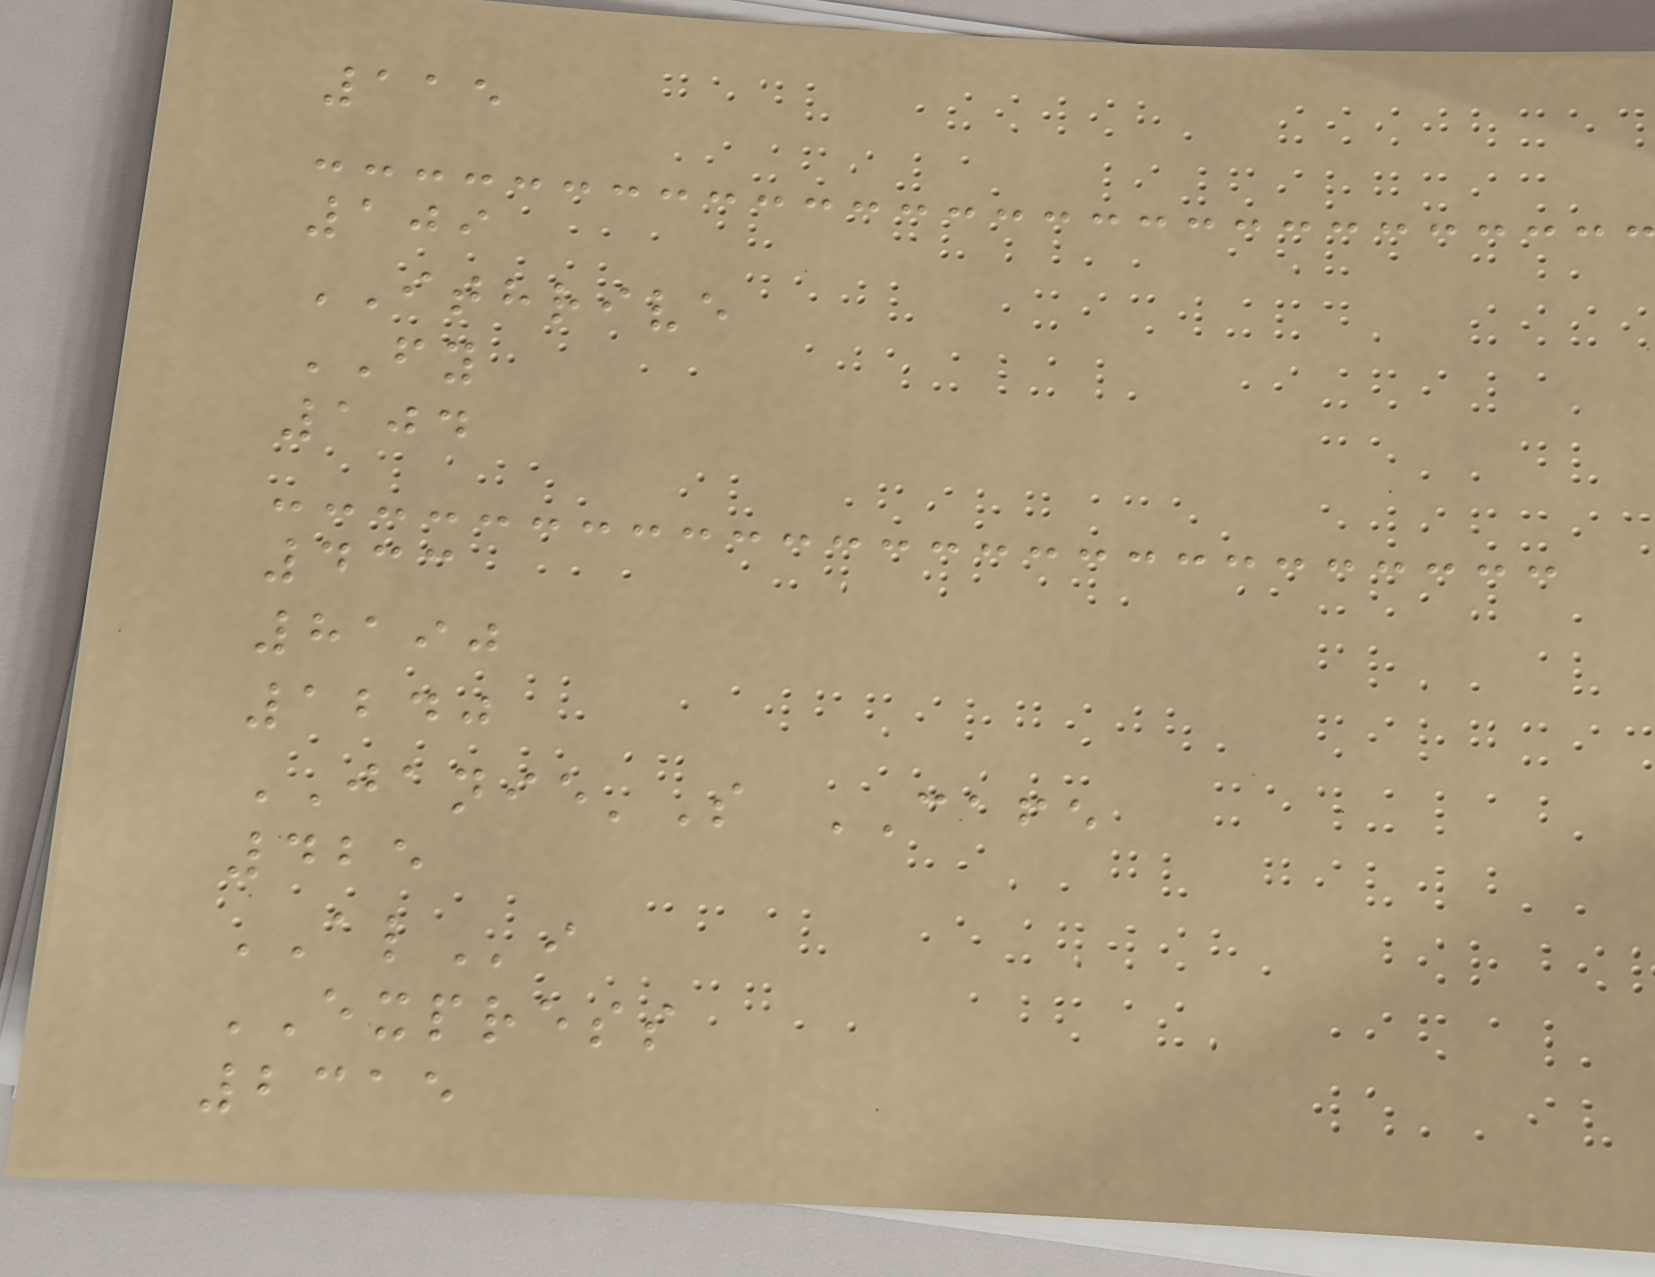115
109
ITHRIVE
FY
104
433
8190
1240
JANIE'S CAFE
425
ALi
EXPRESS
2315
